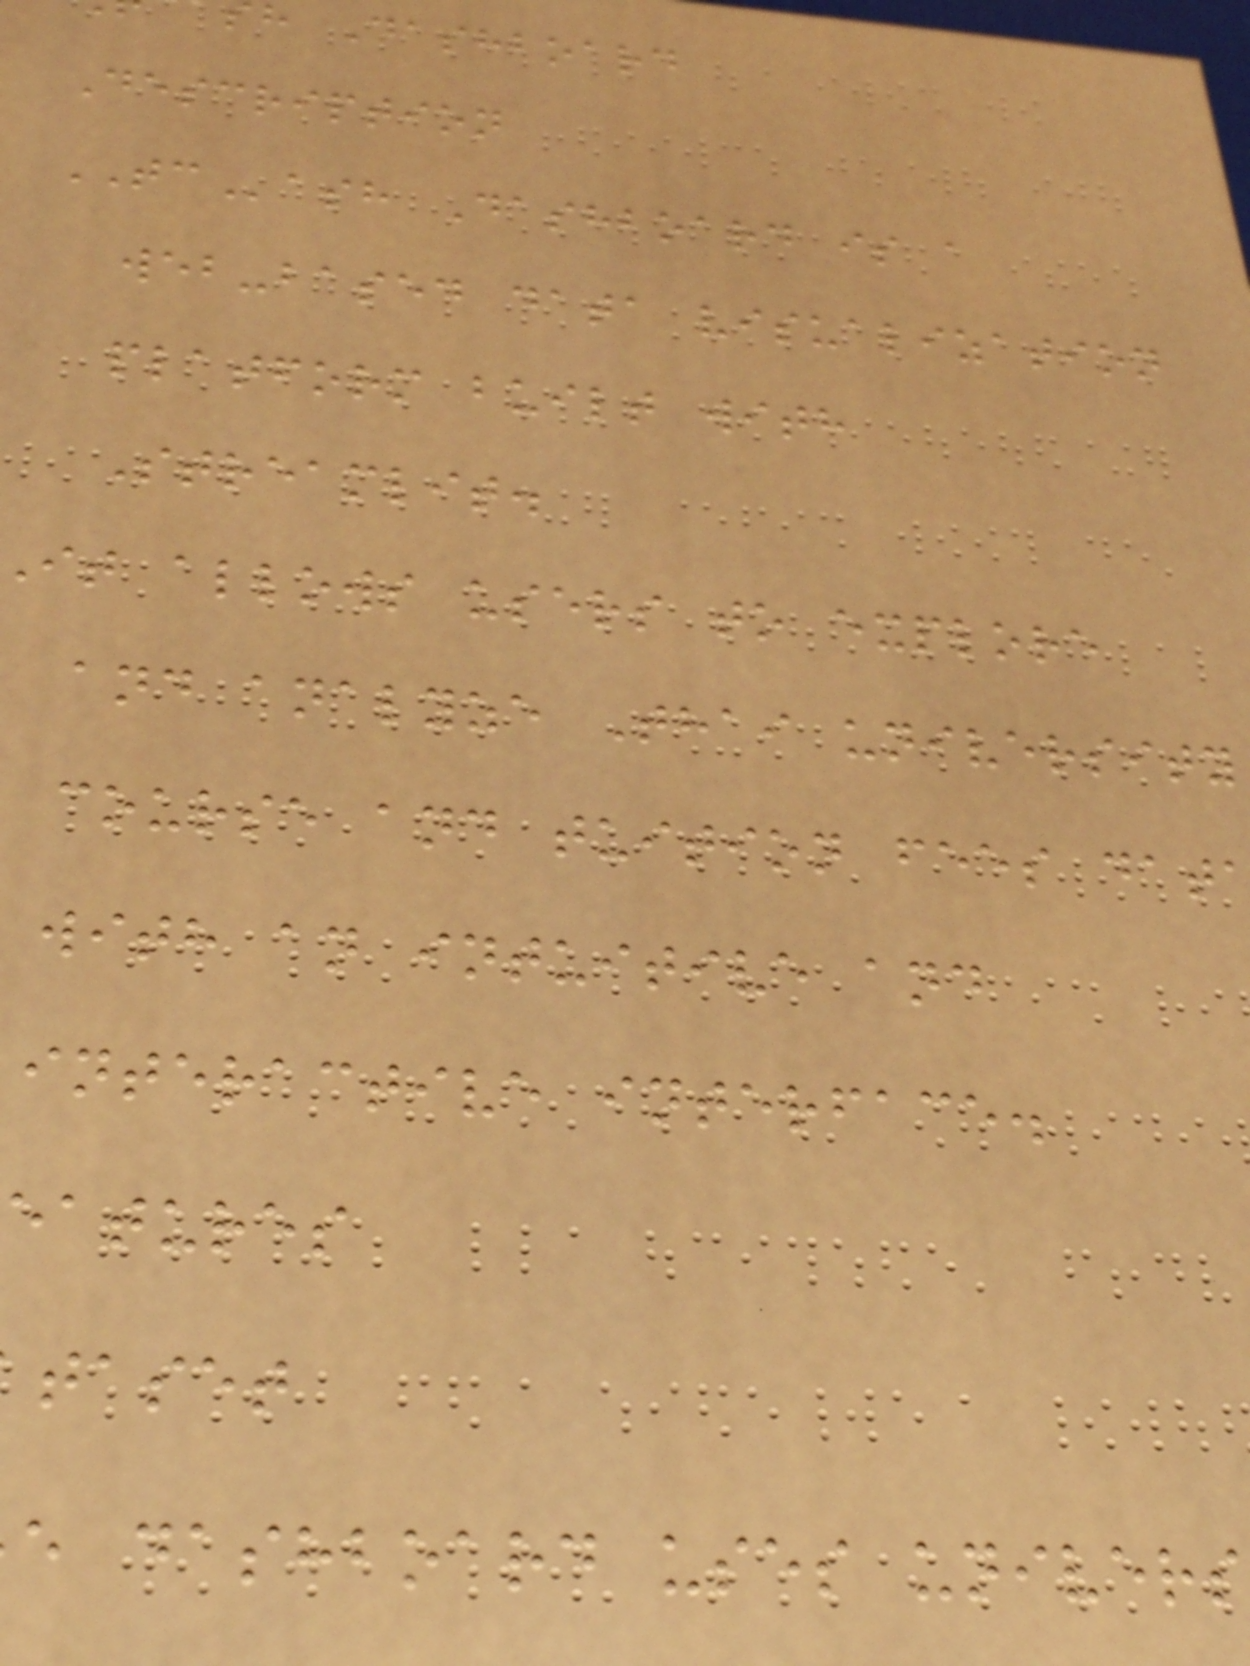h Dashboard
Description
TCash Dashboard is a
web-based data visualization
platform built with
Streamlit.
it allows users to explore
and analyze Thai university
course and tuition fees dat
with an intuitive and
interactive interface.
eatures
taset
e dashboard uses univers
